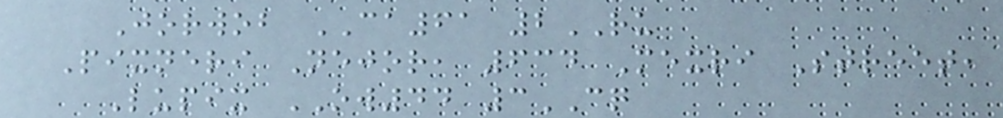Jorwob CA61 2RU
Pixneri Nejor, 634 Mexri Street,
Lupix OW44 3CQ
